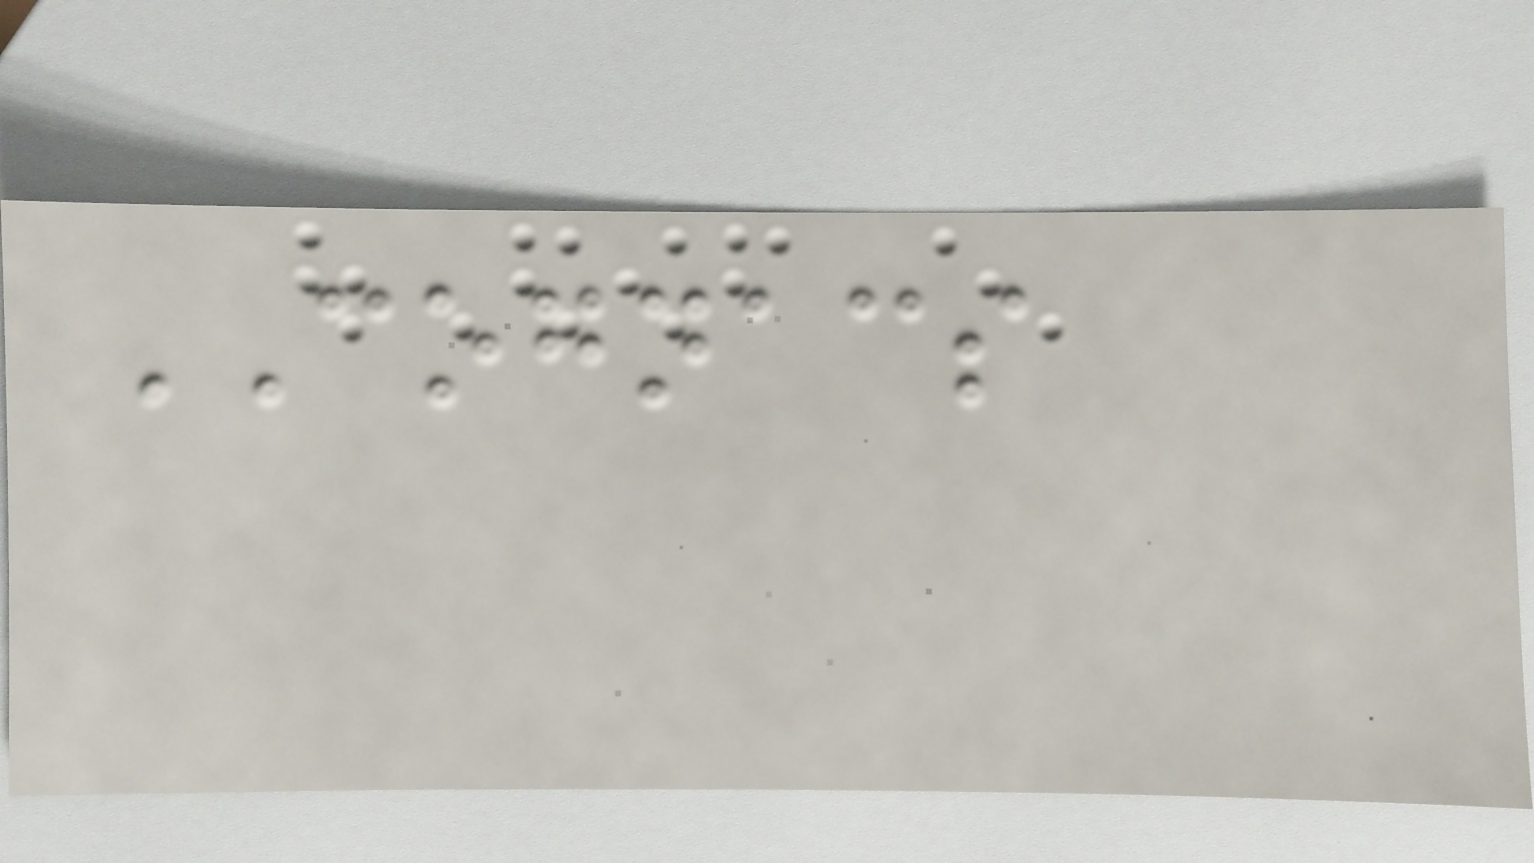COGNACS
